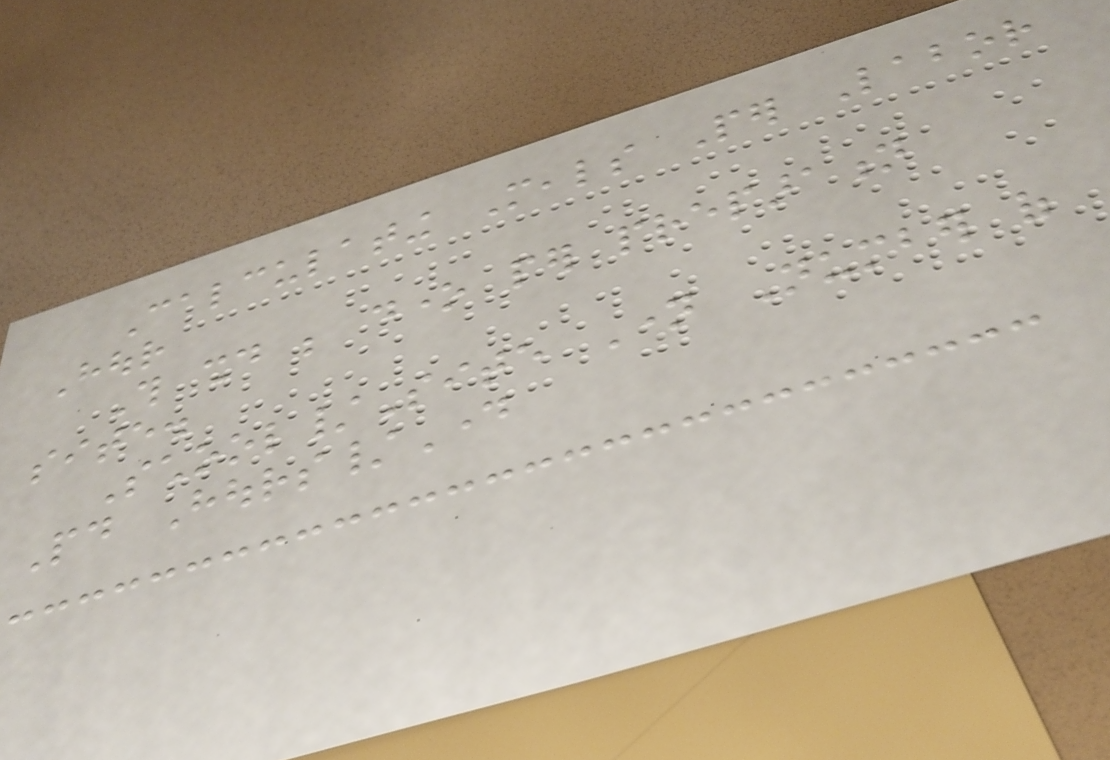Calculating Meals Per Labor
Hour
This should be done per preparation
site.
School/Site Name Number of
Paid Hours/Day
